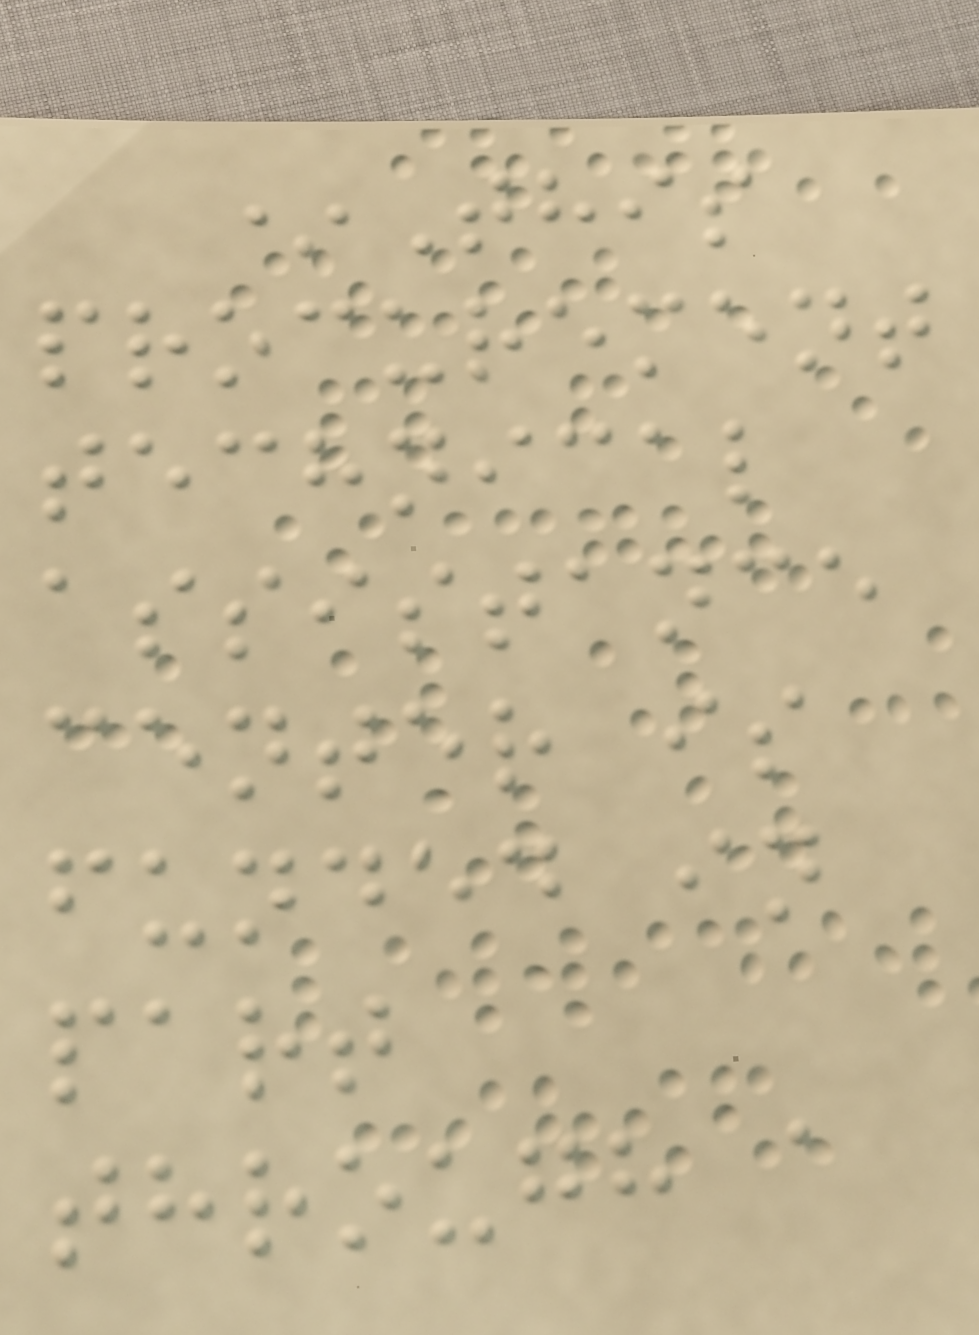*This
procurement
technical
assistance
center is
funded in
part
through a
